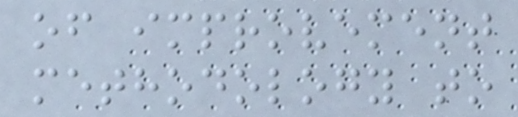of improvement
methodology to
